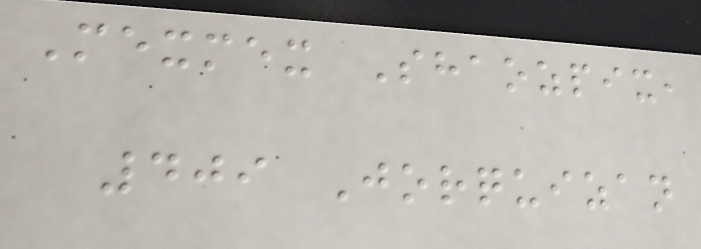Mexmex Shaozpix,
409 Jorquizan
